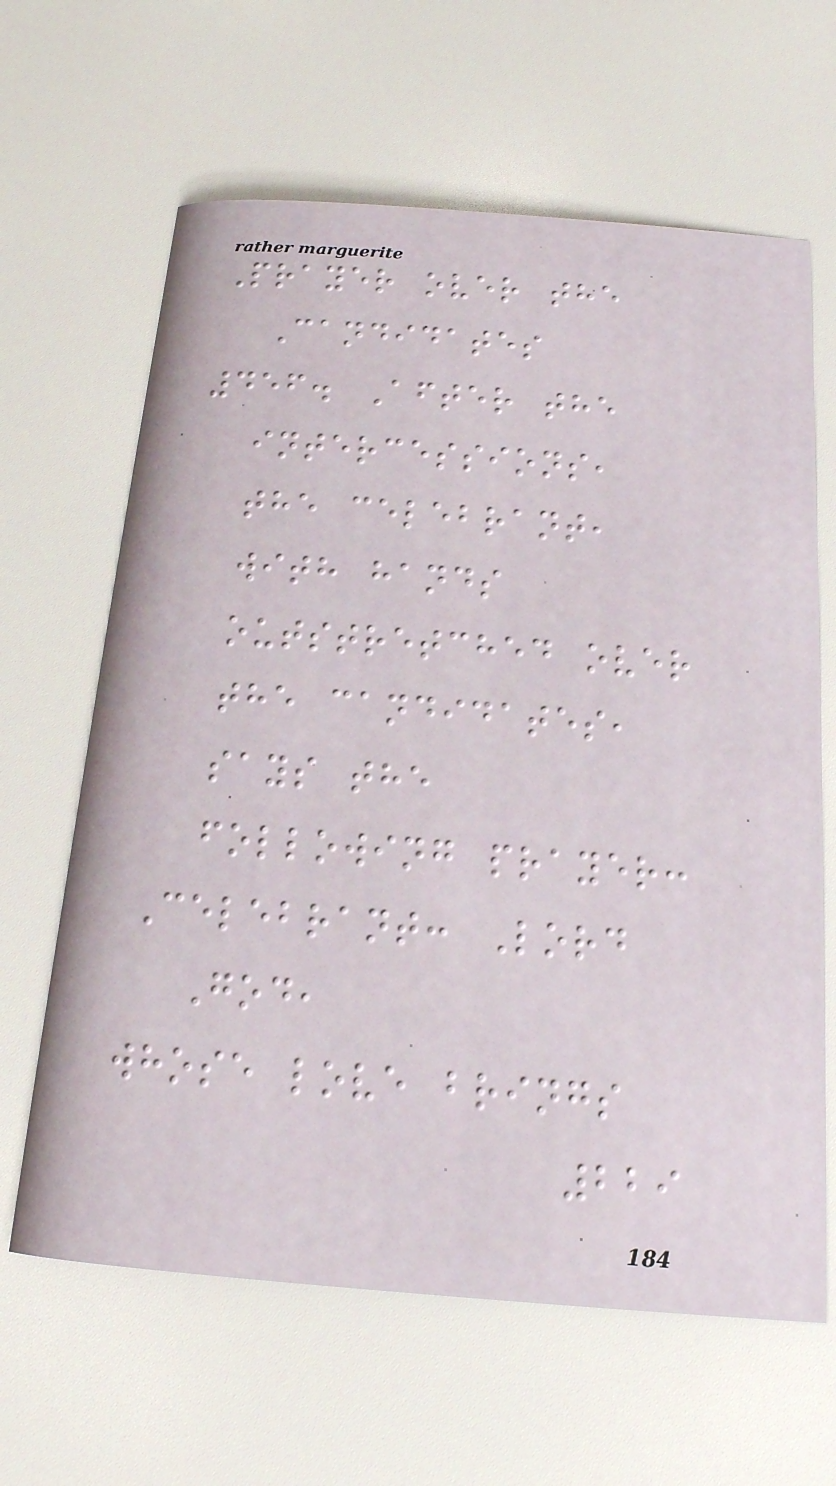Prayer over the
Candidates
456. After the
intercessions,
the celebrant,
with hands
outstretched over
the candidates,
says the
following prayer:
Celebrant: Lord
God,
whose love brings
229
